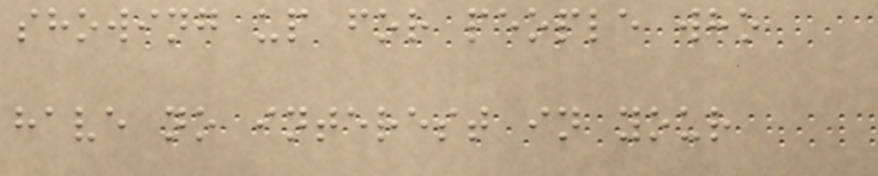showing up for people who
have no interest in your
